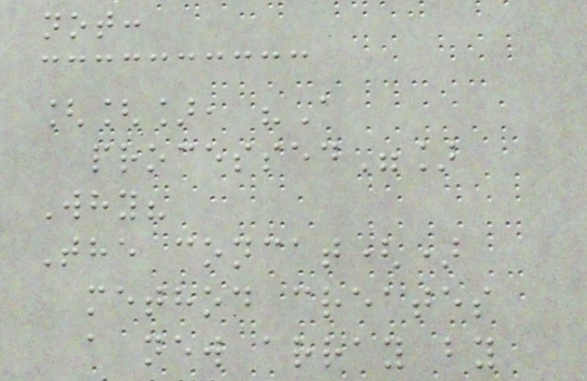not:
[[], "A
processed"]
Why?
The concat()
method creates
a new array by
